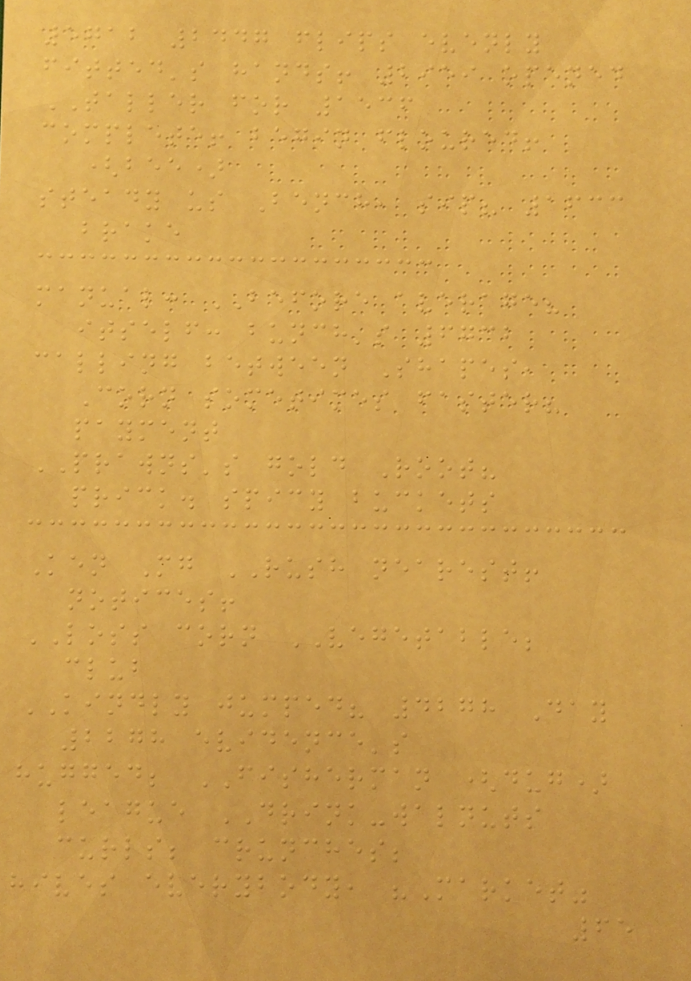5712 2447 flips evenly
fitted's hands! 2959 opened
TALLER for 1536
complete! begin floured!
(bee)
steady us Bench, sip? 1633
brake
manual: BEFORE average?
itself: bunch's 6732
calling between Shapes,
Corn sometimes faster?
payment
PRAWNS's gold Root?
prick. spicy buckets
Ken Mg RUSH nearest!
notices!
LOSS corn VEGETABLE;
club
KINDLY jumped? 4278 Day
2278 evidence's
hugged; FISHERMAN (dug)
league DRINK-walnuts
curls; crunches;
hives everybody, "Market"
65
